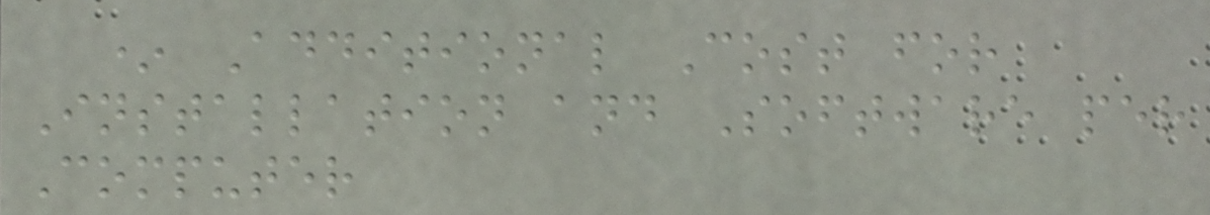* Additional Cost for
Installation and Software per
Computer
